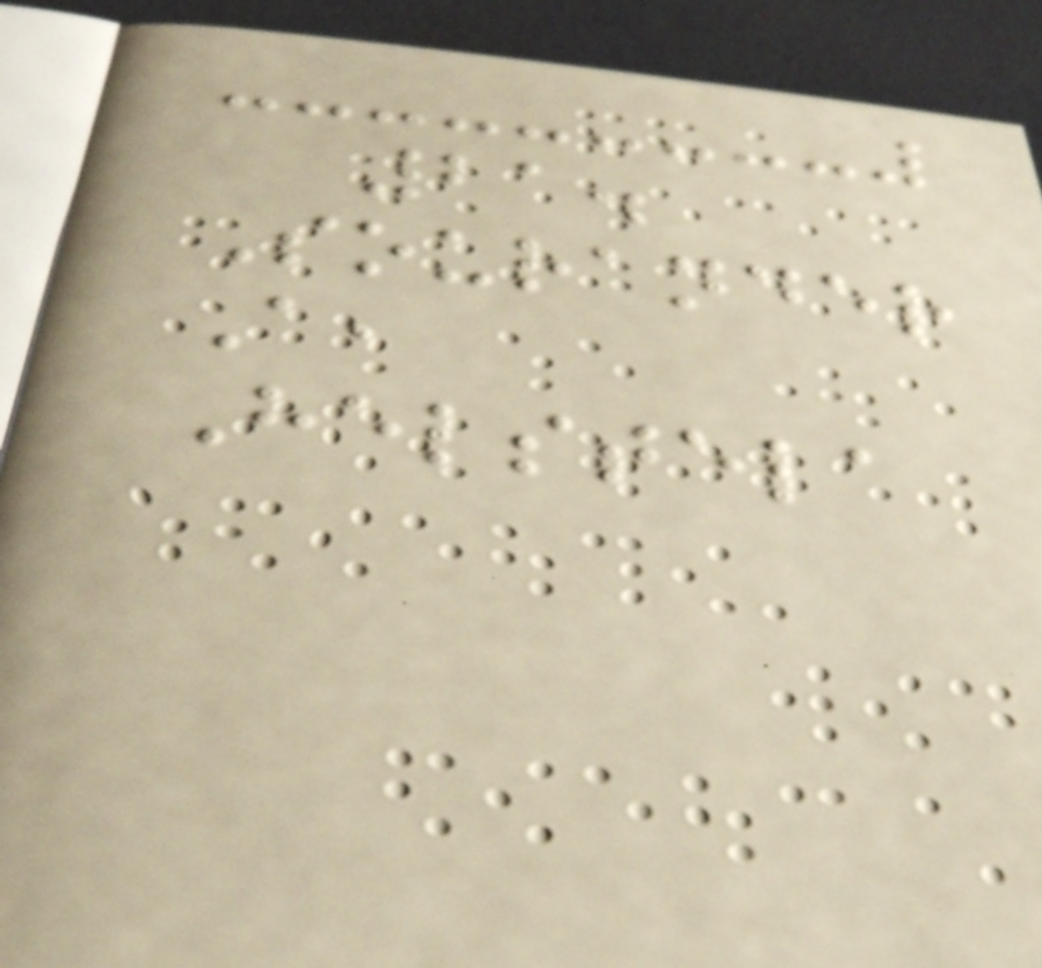21.
Sourander
A,
Helstela
